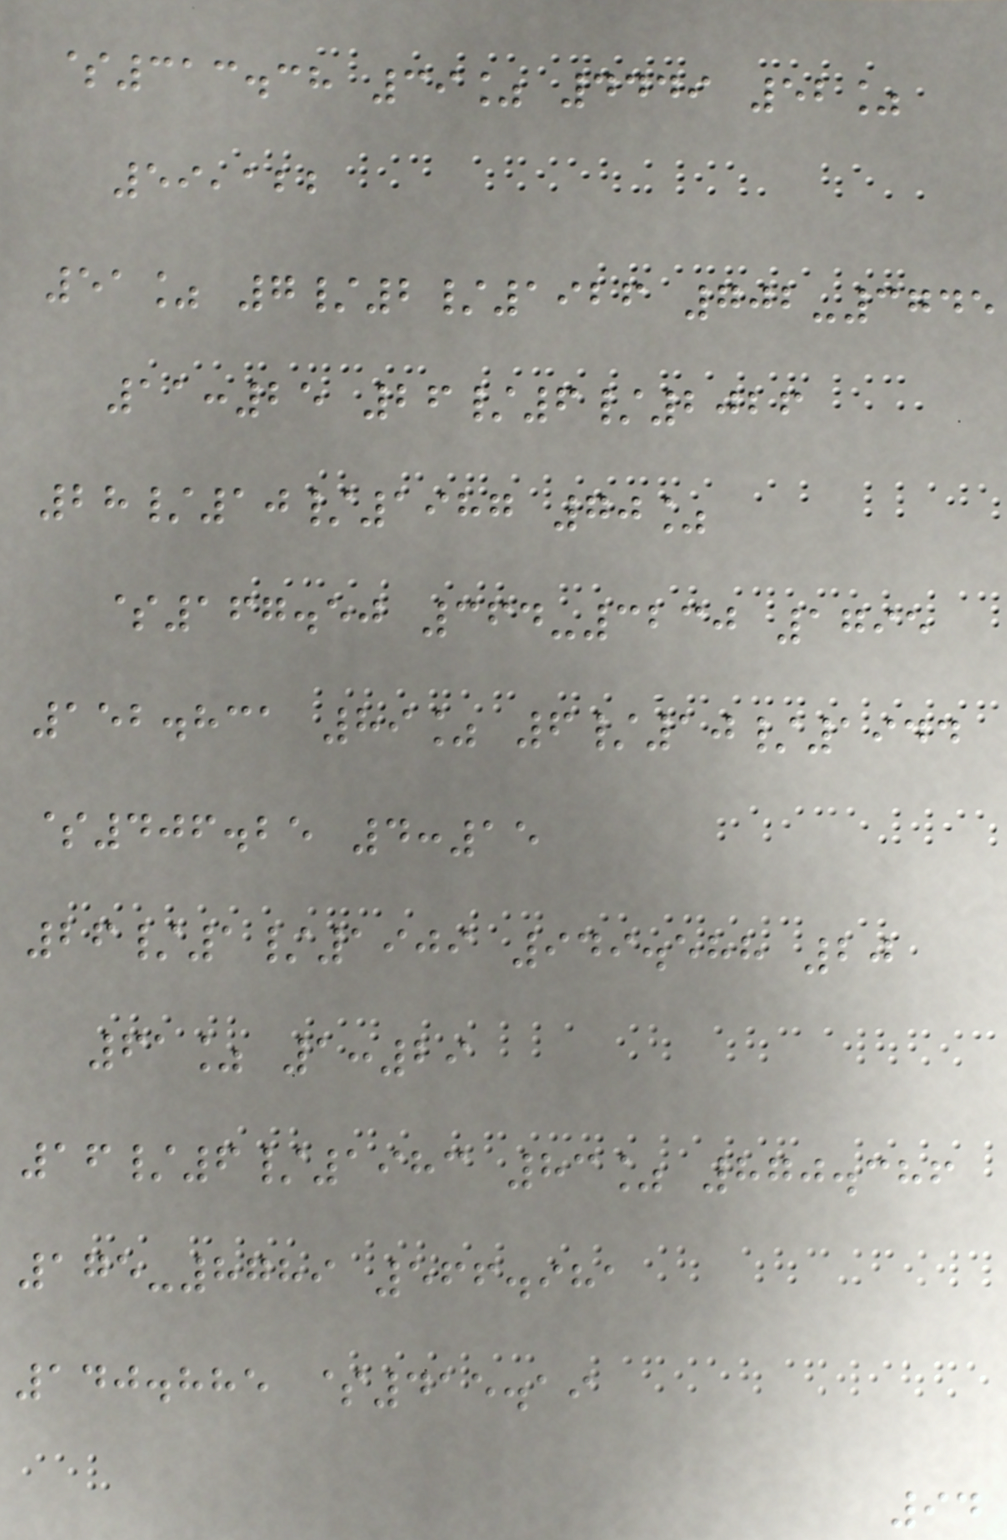$313.38 39% 4449 52%
59,122
51% 7/2/1926 702-3745
11:25 26/6/2026
28/10/1987 70%
$167.50 364-3230 1795
152.831 89% 6/10/1944
$406.25 4:15
26/1/1909 949.588 20
61% 1:29
16/6/1983 83% 870.386
175-8789 566.981
140.885 $415.19
94
